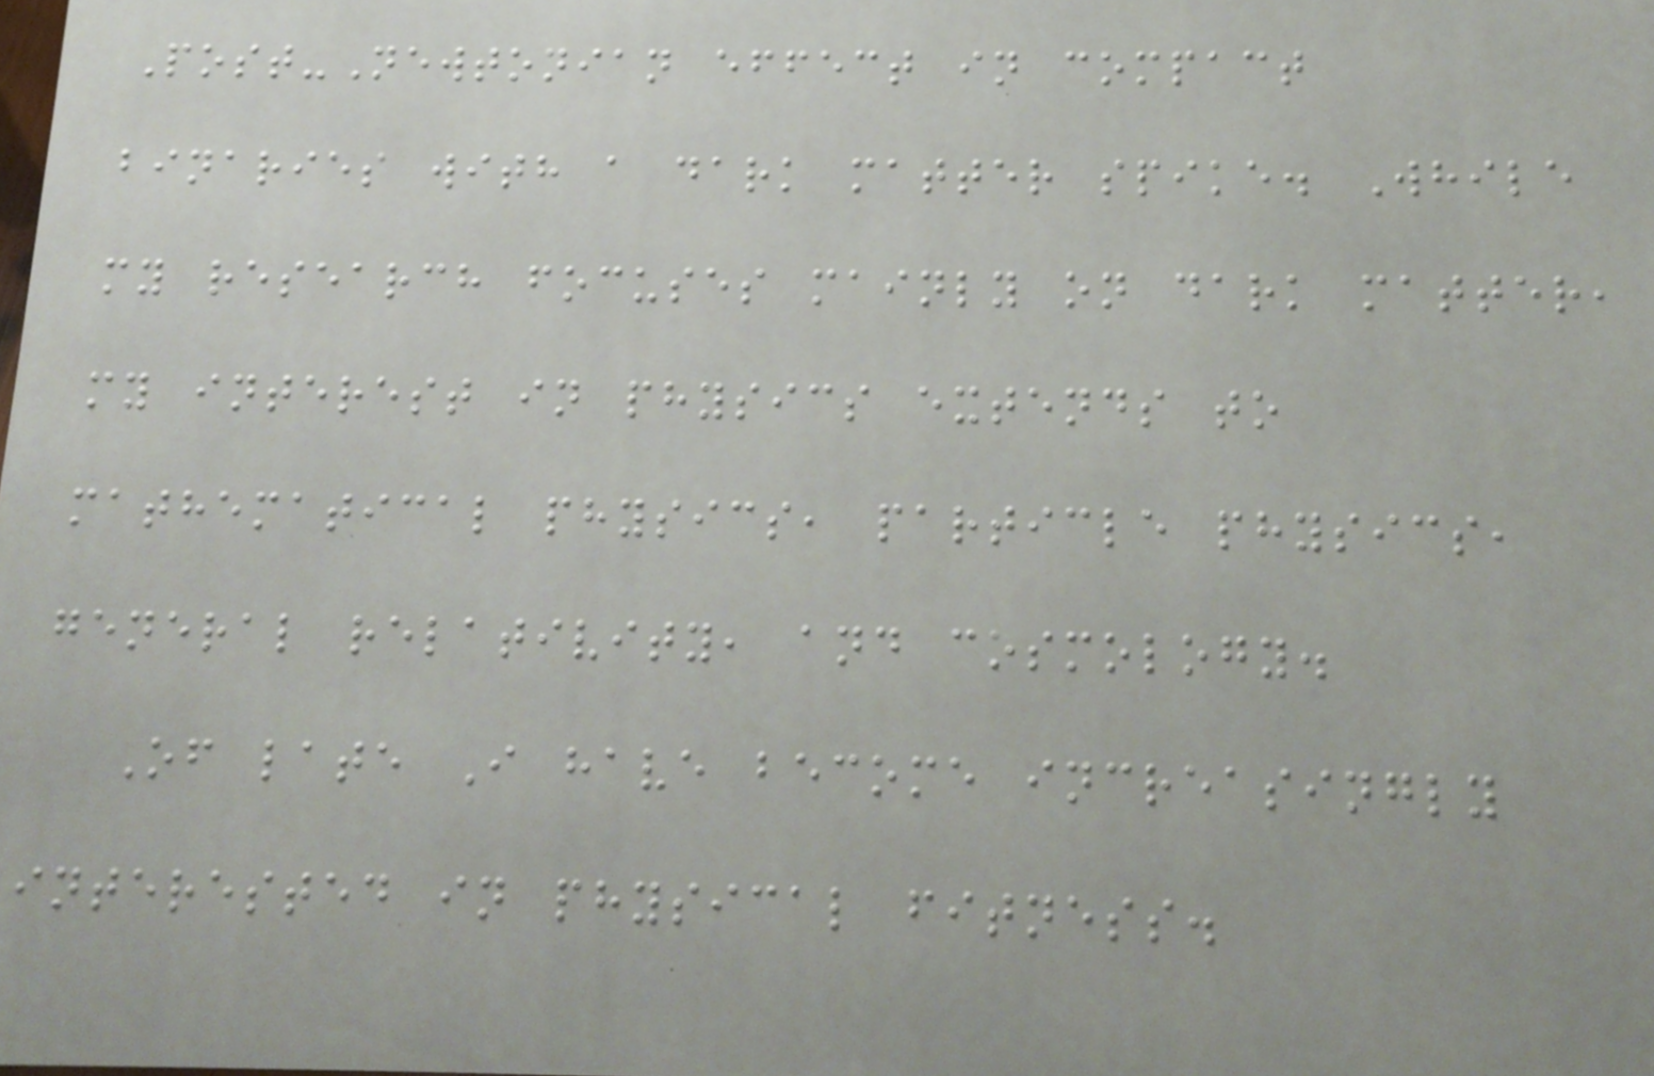Post-Newtonian effect in compact
binaries with a dark matter spike. While
my research focuses mainly on dark matter,
my interest in physics extends to
mathematical physics, particle physics,
general relativity, and cosmology.
Of late I have become increasingly
interested in physical fitness.
